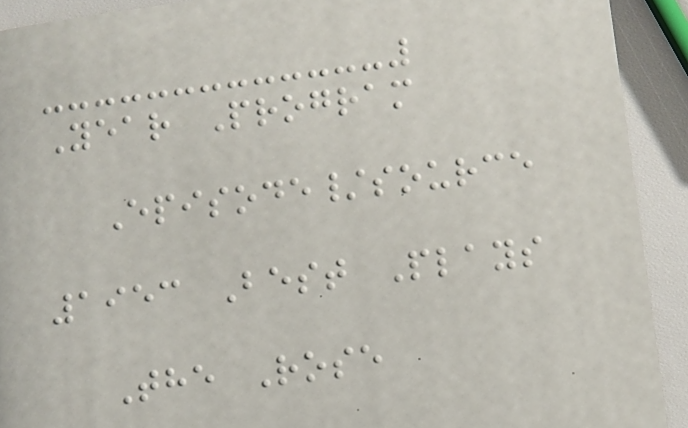Year Program
Episode/source
1953 Best Plays
The Rose
